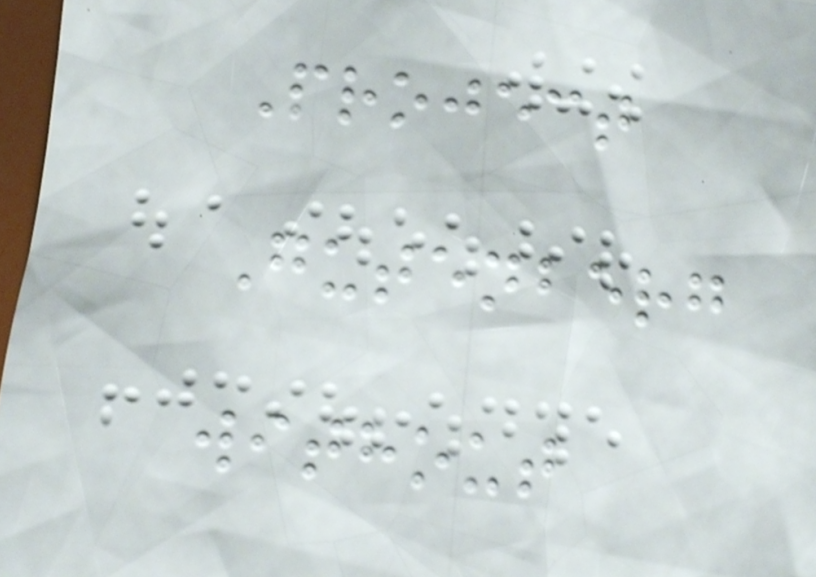Project
Gutenberg
without
